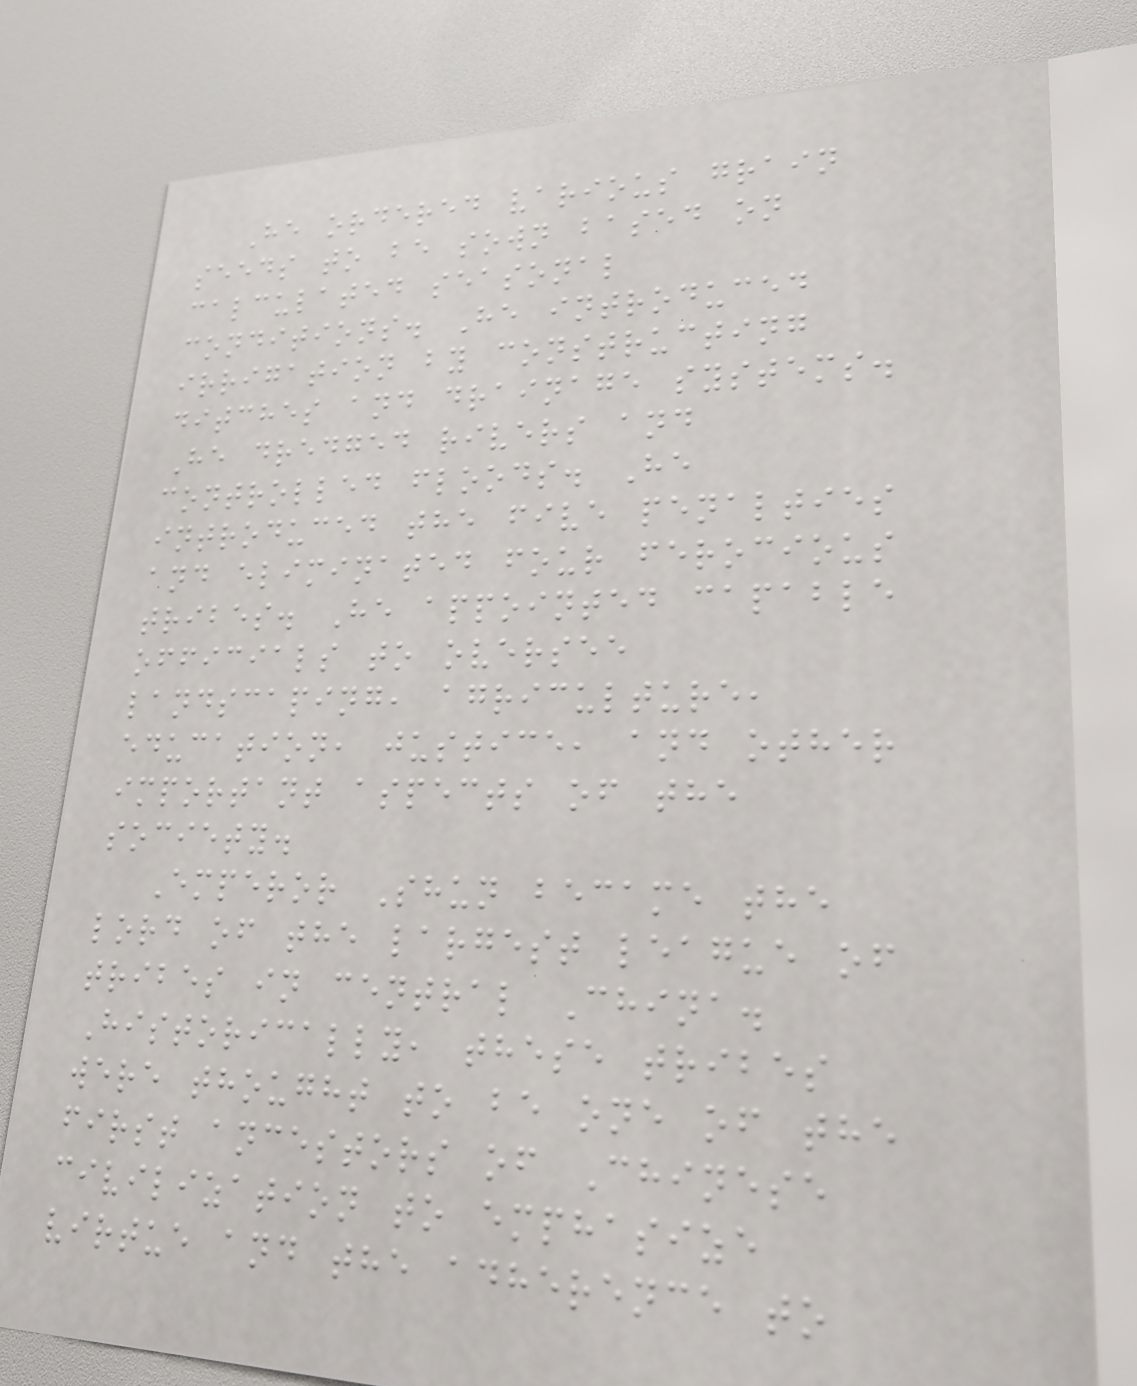He ordered various grain
seeds to be sown based on
calculated seasonal
conditions. He introduced
irrigation by constructing
ditches and drainage systems.
He dredged rivers and
controlled floods. He
introduced the five penalties
and eliminated four ferocious
tribes. He appointed capable
officials to oversee
landscaping, agriculture,
education, justice, and other
important aspects of the
society.
Emperor Shun became the
lord of the largest league of
tribes in central China.
Historically, these tribes
were thought to be one of the
first ancestors of Chinese
civilization to emphasize
virtue and the adherence to
